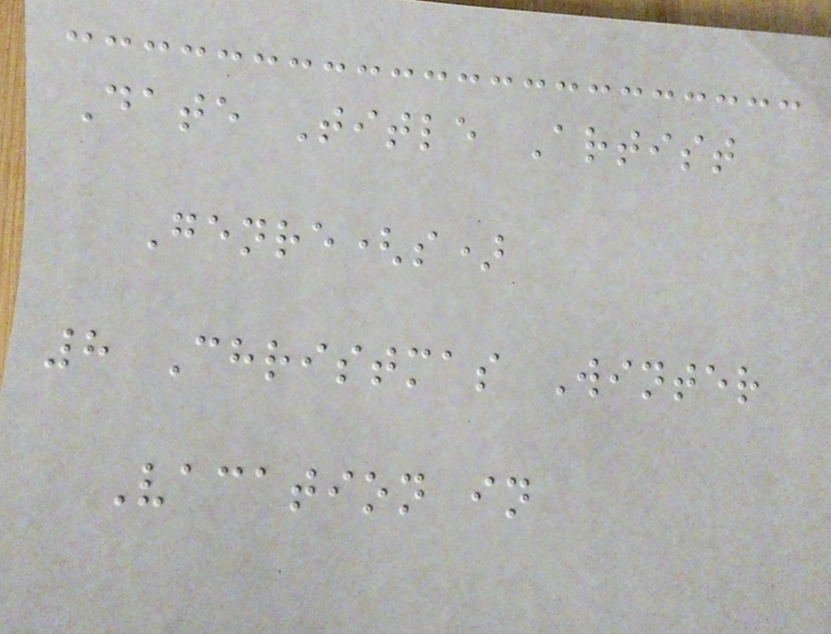Date Title Artist
Genre(s)
8 Christmas Winter
Vacation in
